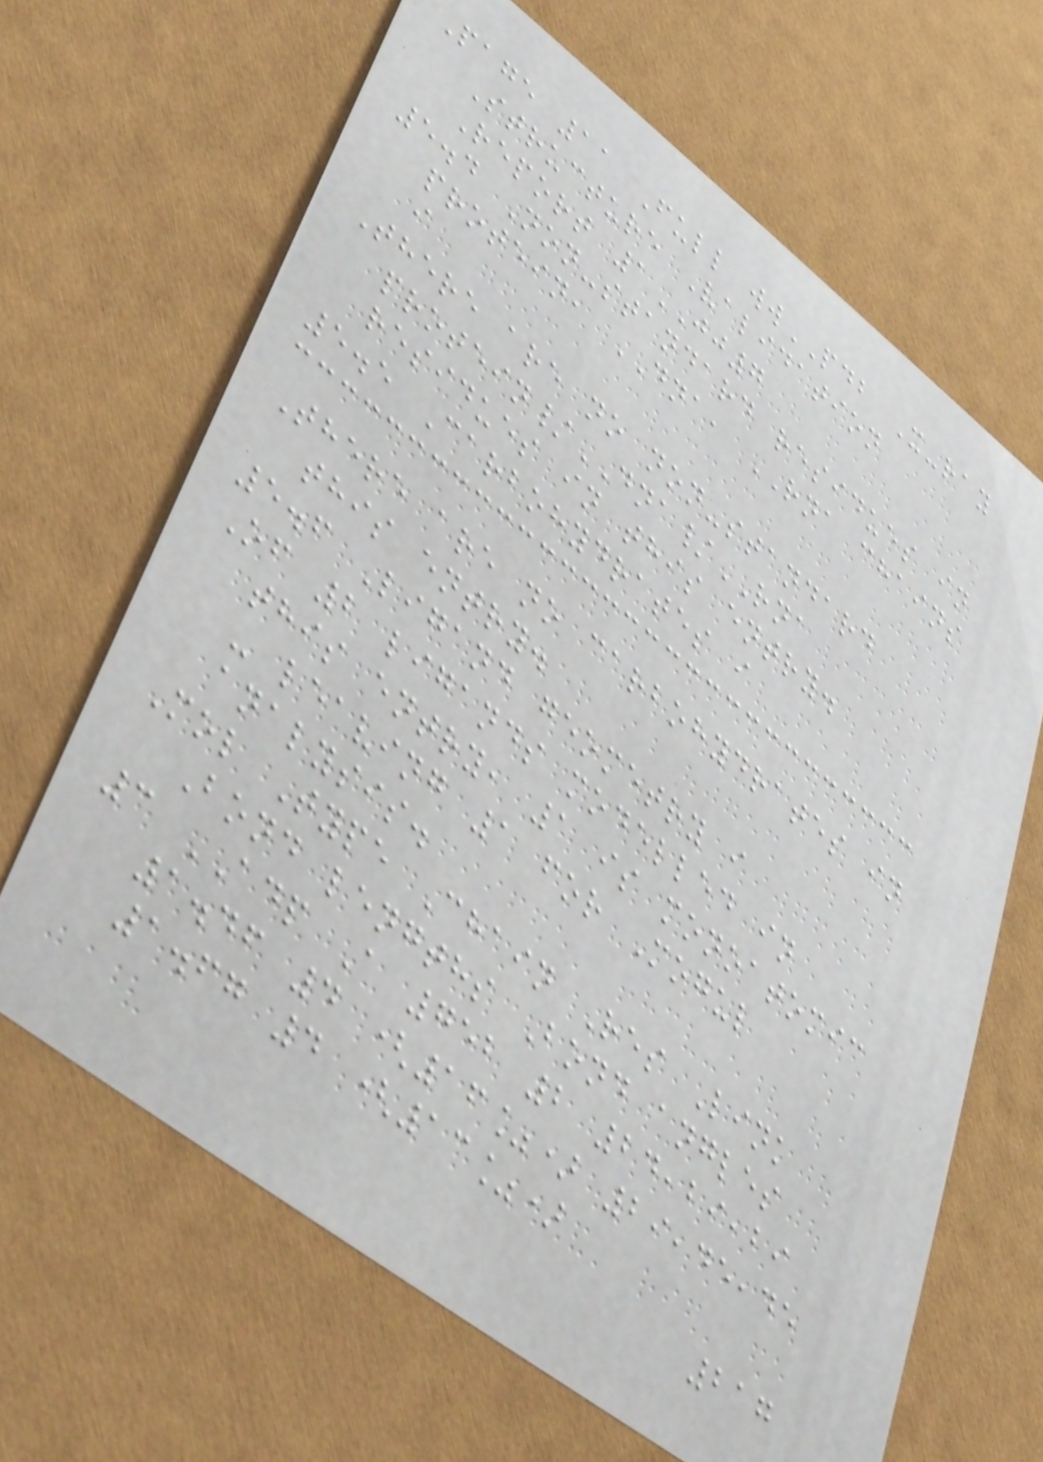Page 11 Full wwPDB X-ray
Structure Validation
Report 1JJ7
5.4 Non-standard residues in
protein, DNA, RNA chains
i
There are no non-standard
protein/DNA/RNA
residues in this entry.
5.5 Carbohydrates i
There are no carbohydrates in
this entry.
5.6 Ligand geometry i
Of 2 ligands modelled in
this entry, 1 is monoatomic
- leaving 1 for Mogul
analysis.
Mol Type Chain Res Link
Bond lengths Bond angles
3 ADP A 752 2 24,29,29
1.46 4 (16%) 29,45,45
1.67 4 (13%)
217
